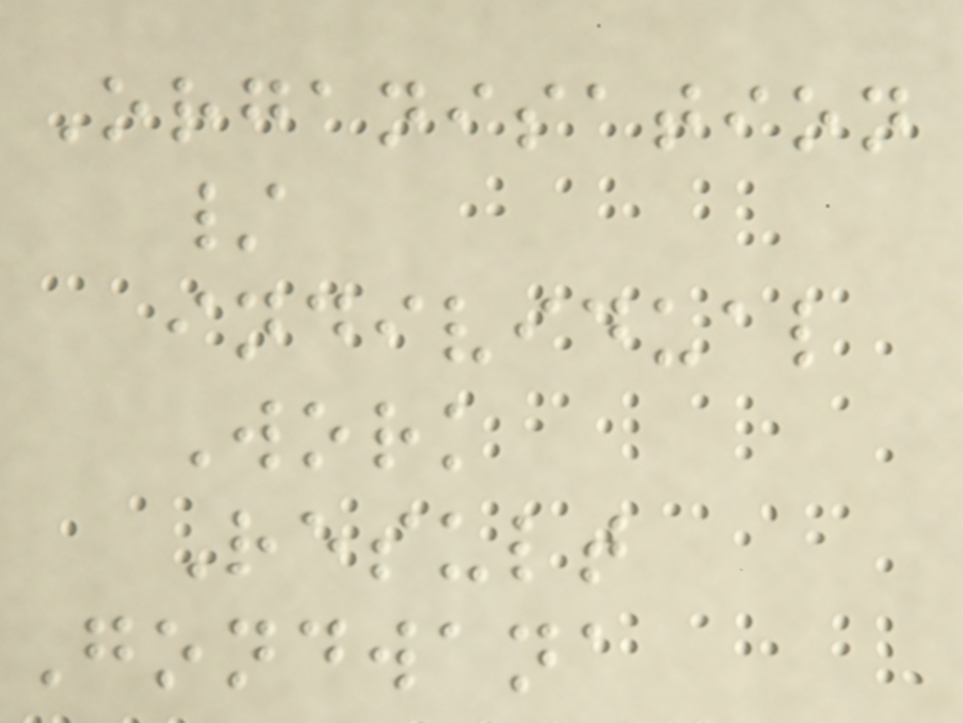Organisation
/
individual
Work
Result
Gondwana
